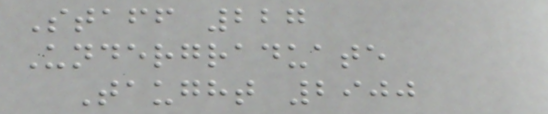Staff 227
Undergraduate
Taught 2900
